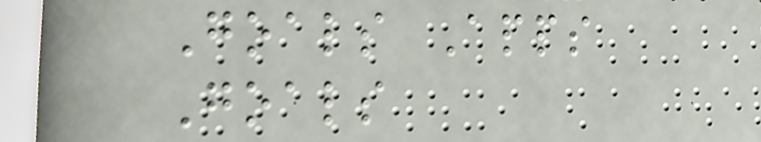Goals Apps
Goals
